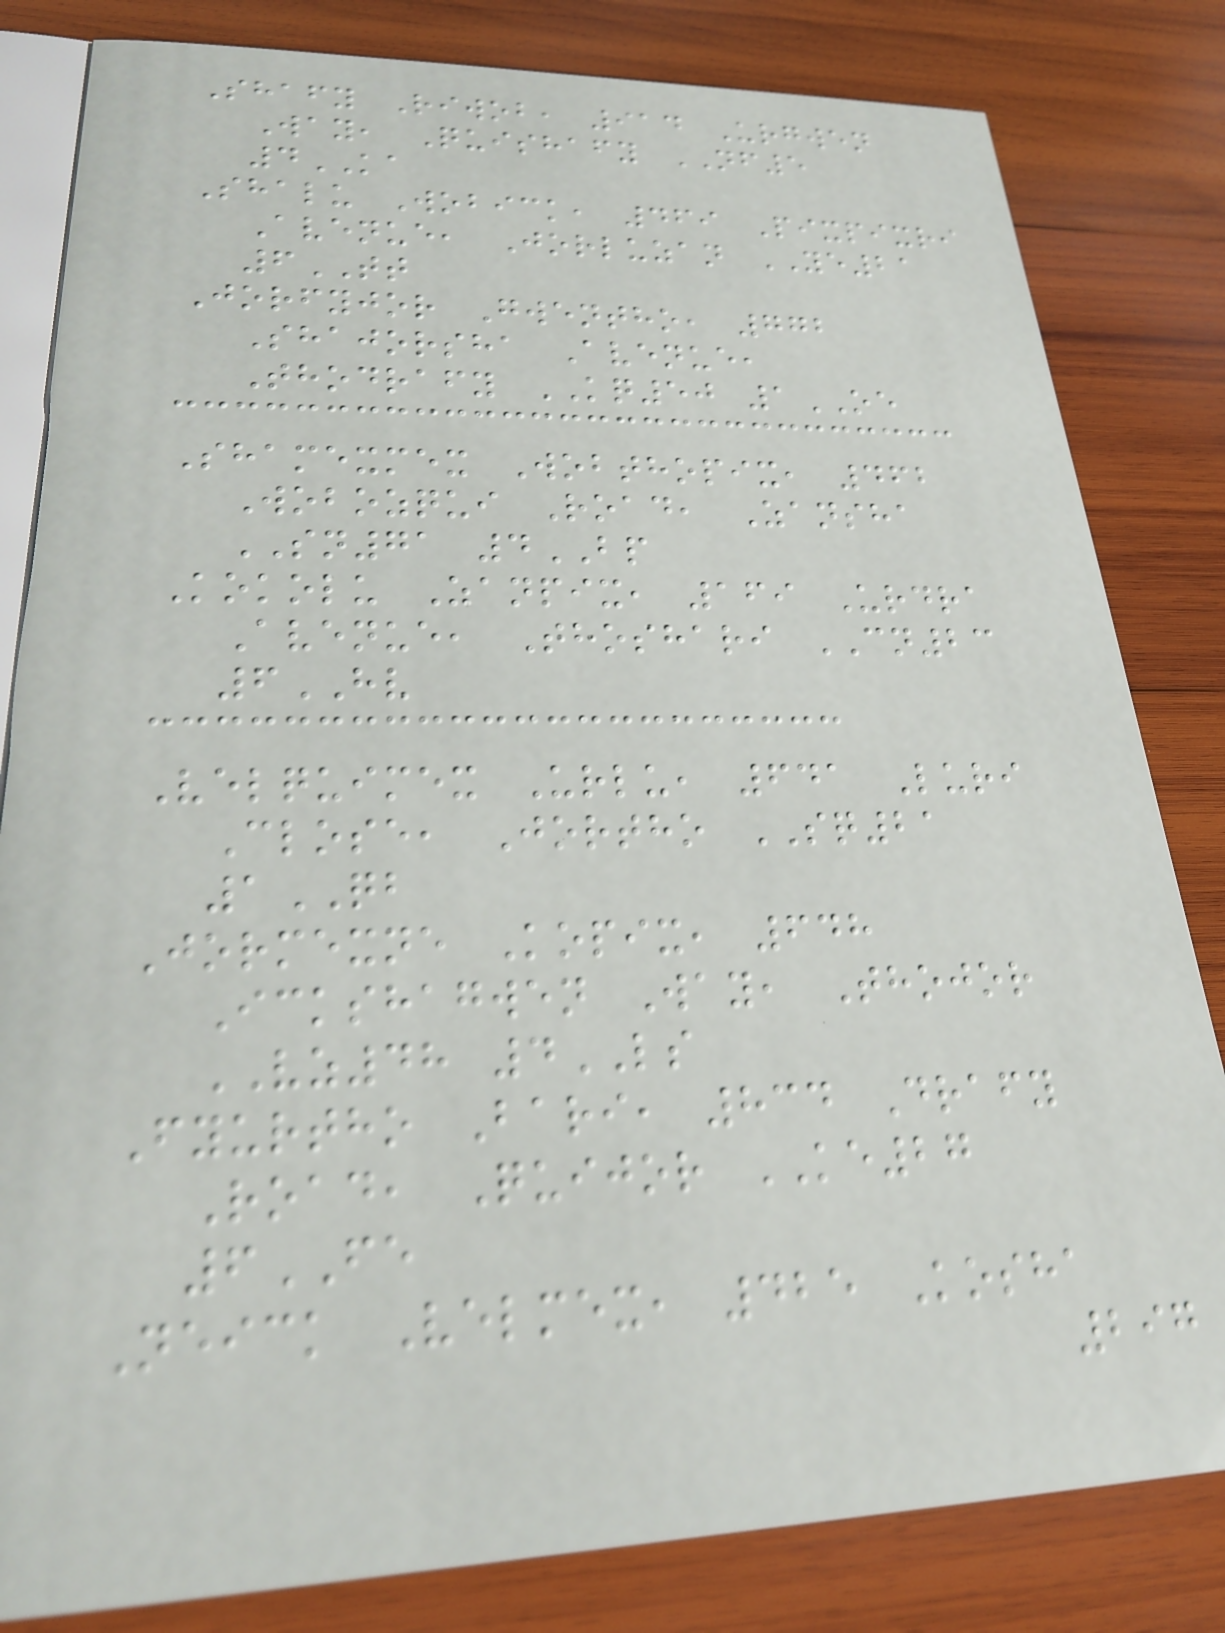Shafy Riwob, 914 Urgwen
Way, Quishafy NF5
4KA
Shalu Wobick, 469 Pixpixri
Avenue, Jorluzan YE21
6TT
Jorfyjor Gwentho, 772
Shajorsha Avenue,
Thodrafy KQ50 1OE
Shamexmex Wobthopix, 462
Wobozqui Road, Zansha
SN71 4BP
Kokolu Zanpix, 169 Urdra
Avenue, Thoshari CN23
6HV
Velquimex Urlu, 641 Luri
Close, Jortho SQ21
1QB
Jormexne Kopix, 648
Ickshagwen Way, Thojor
VZ48 4LS
Fyurtho Bari, 834 Drafy
Road, Quijor KE27
6FE
Neick Velmex, 425 Kosha
297
